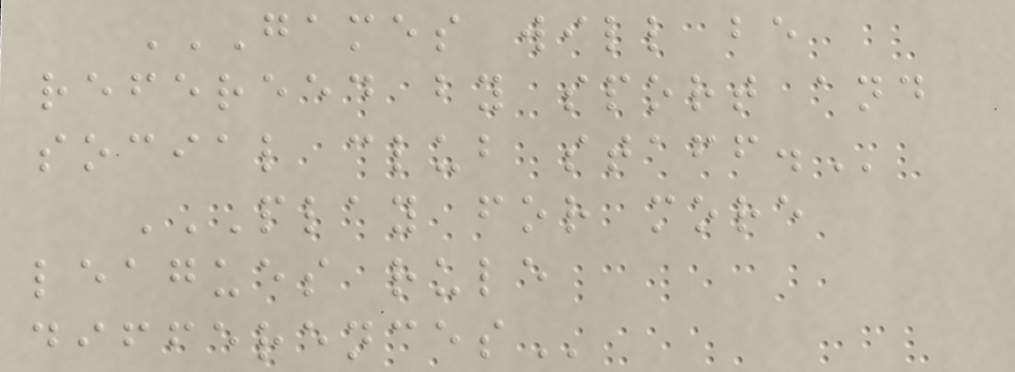GAMES WILL BE
REFEREED BY SPORT AND
SOCIAL CLUB STAFF.
PLAY FOR MORE
LEAGUES RULE
DIFFERENCES
